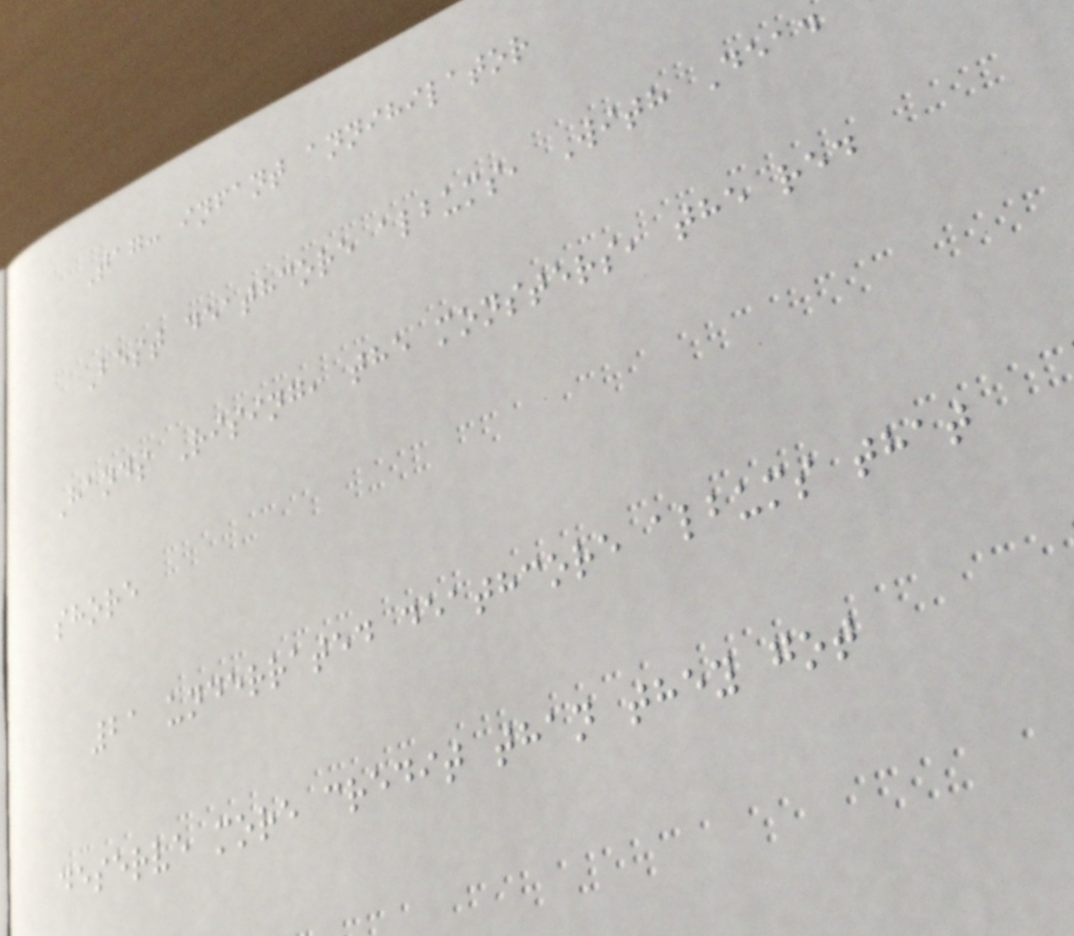Tag: infant annihilator
Best deathcore albums, With Dead
Hands Rising, the monsters, the red
shore
21 underrated deathcore albums that
deserve more credit than they got
